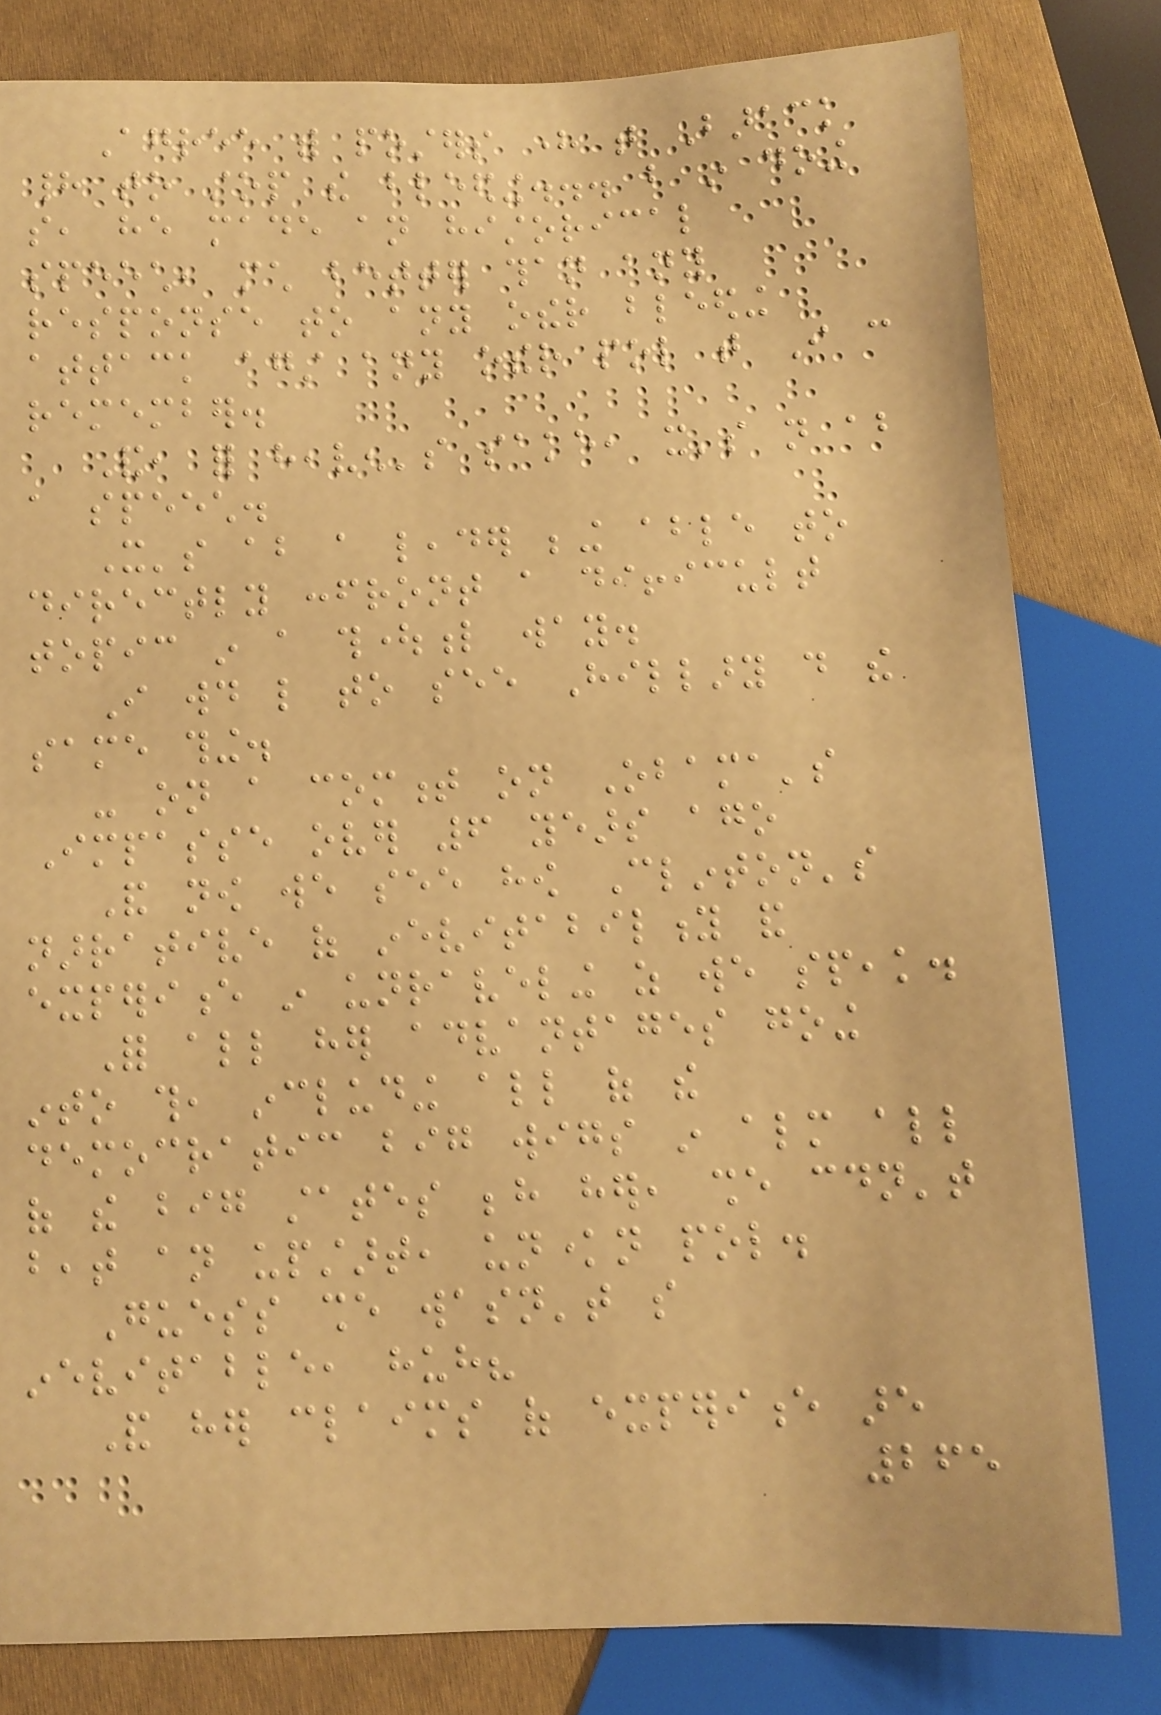Agree with posters here that Barack
had to stop the bleeding... but in doing
so, he made an historical
speech, much better than any
response to any other bleeding
attack against any other pol that I can
remember.
And, for heaven's sake, it's not about
a speech.
It's about a leader being able to
directly confront a difficult
topic in a thoughtful way.
I would like to see Hillary do the
same thing.
- on a comment on Obama's
Impasse over 6 years ago
And now we see how Clinton's
narrative of inevitability and
experience in unraveling as we speak.
For all her advantages going
into this, including all of the
democratic big wigs in almost all
of the big states behind her, she couldn't
beat an upstart, unknown pol.
Guess she wasn't so
inevitable, huh?
And her claims of experience are
265
